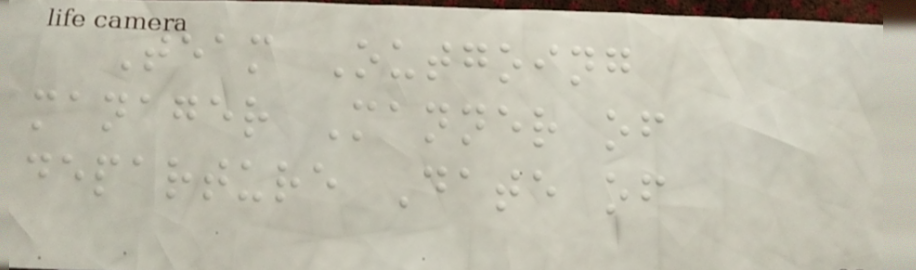Team Outgoing
manager Manner of
departure Date of
